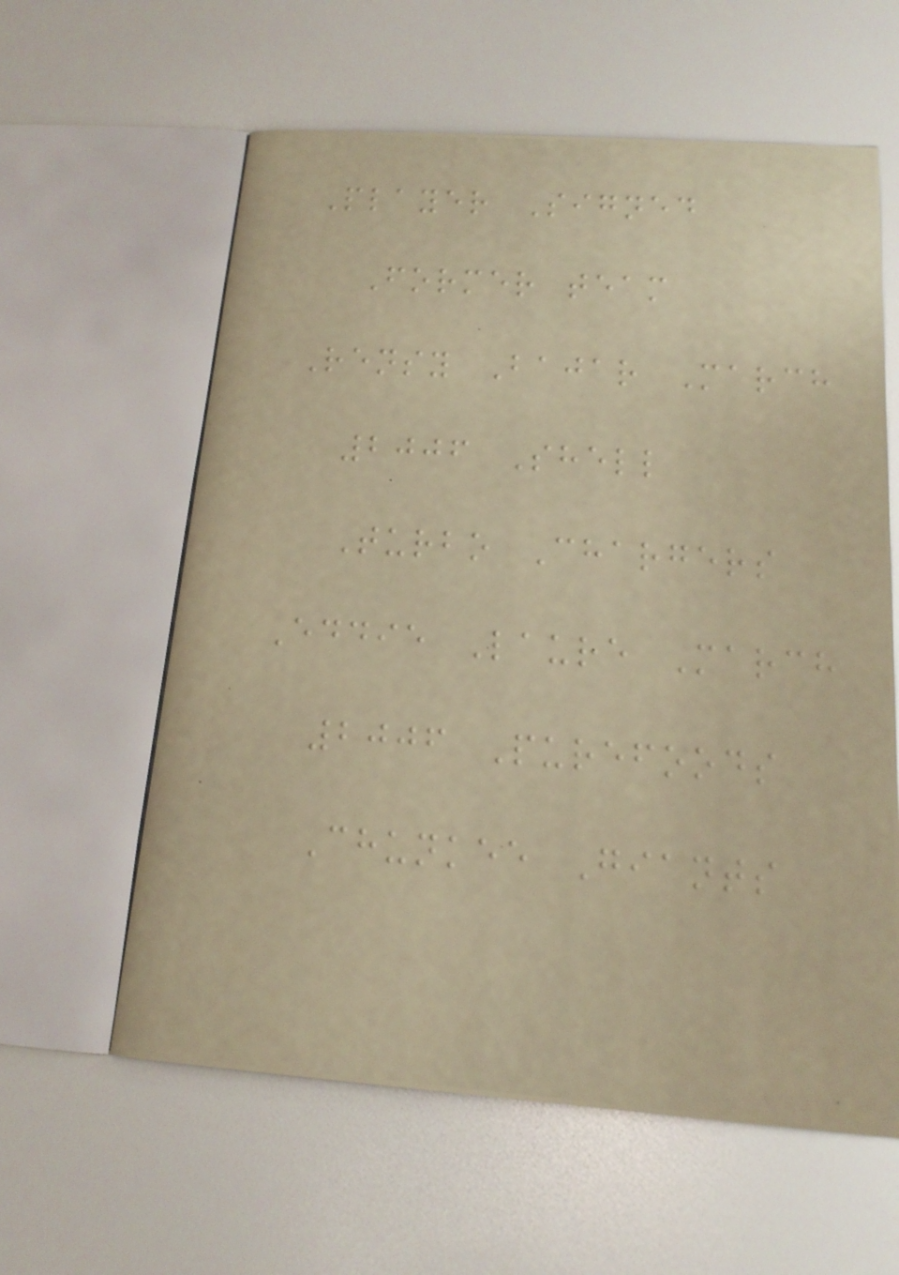Player Signed
Former team
Rensy Bajar March
2006 Shell
Turbo Chargers
Eddie Laure March
2006 Purefoods
Chunkee Giants
